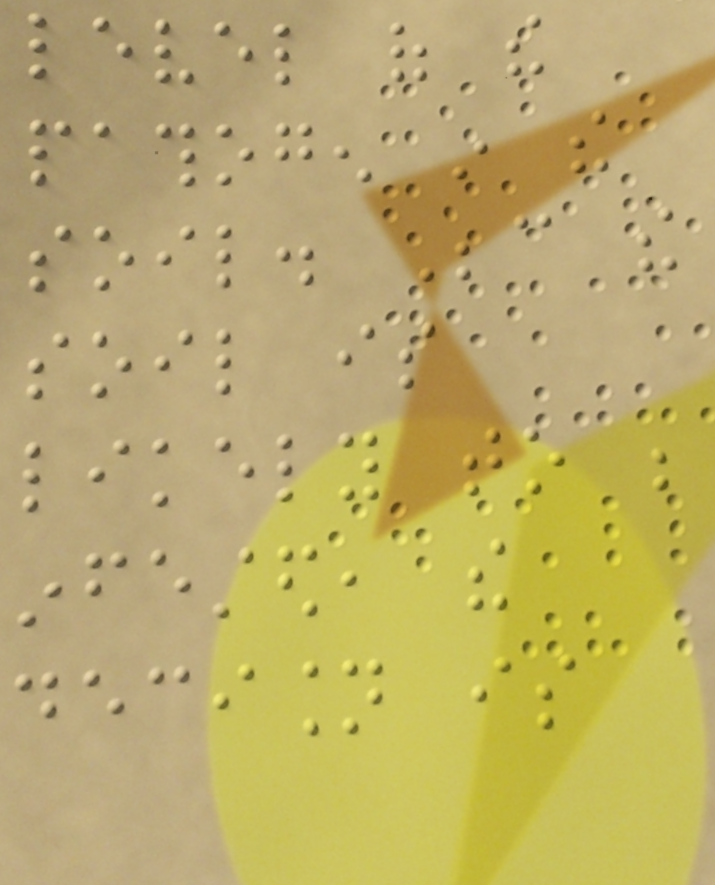level of the
pathogen in the
soil. Because the
soil is
likely to be
infested, the
decision is
